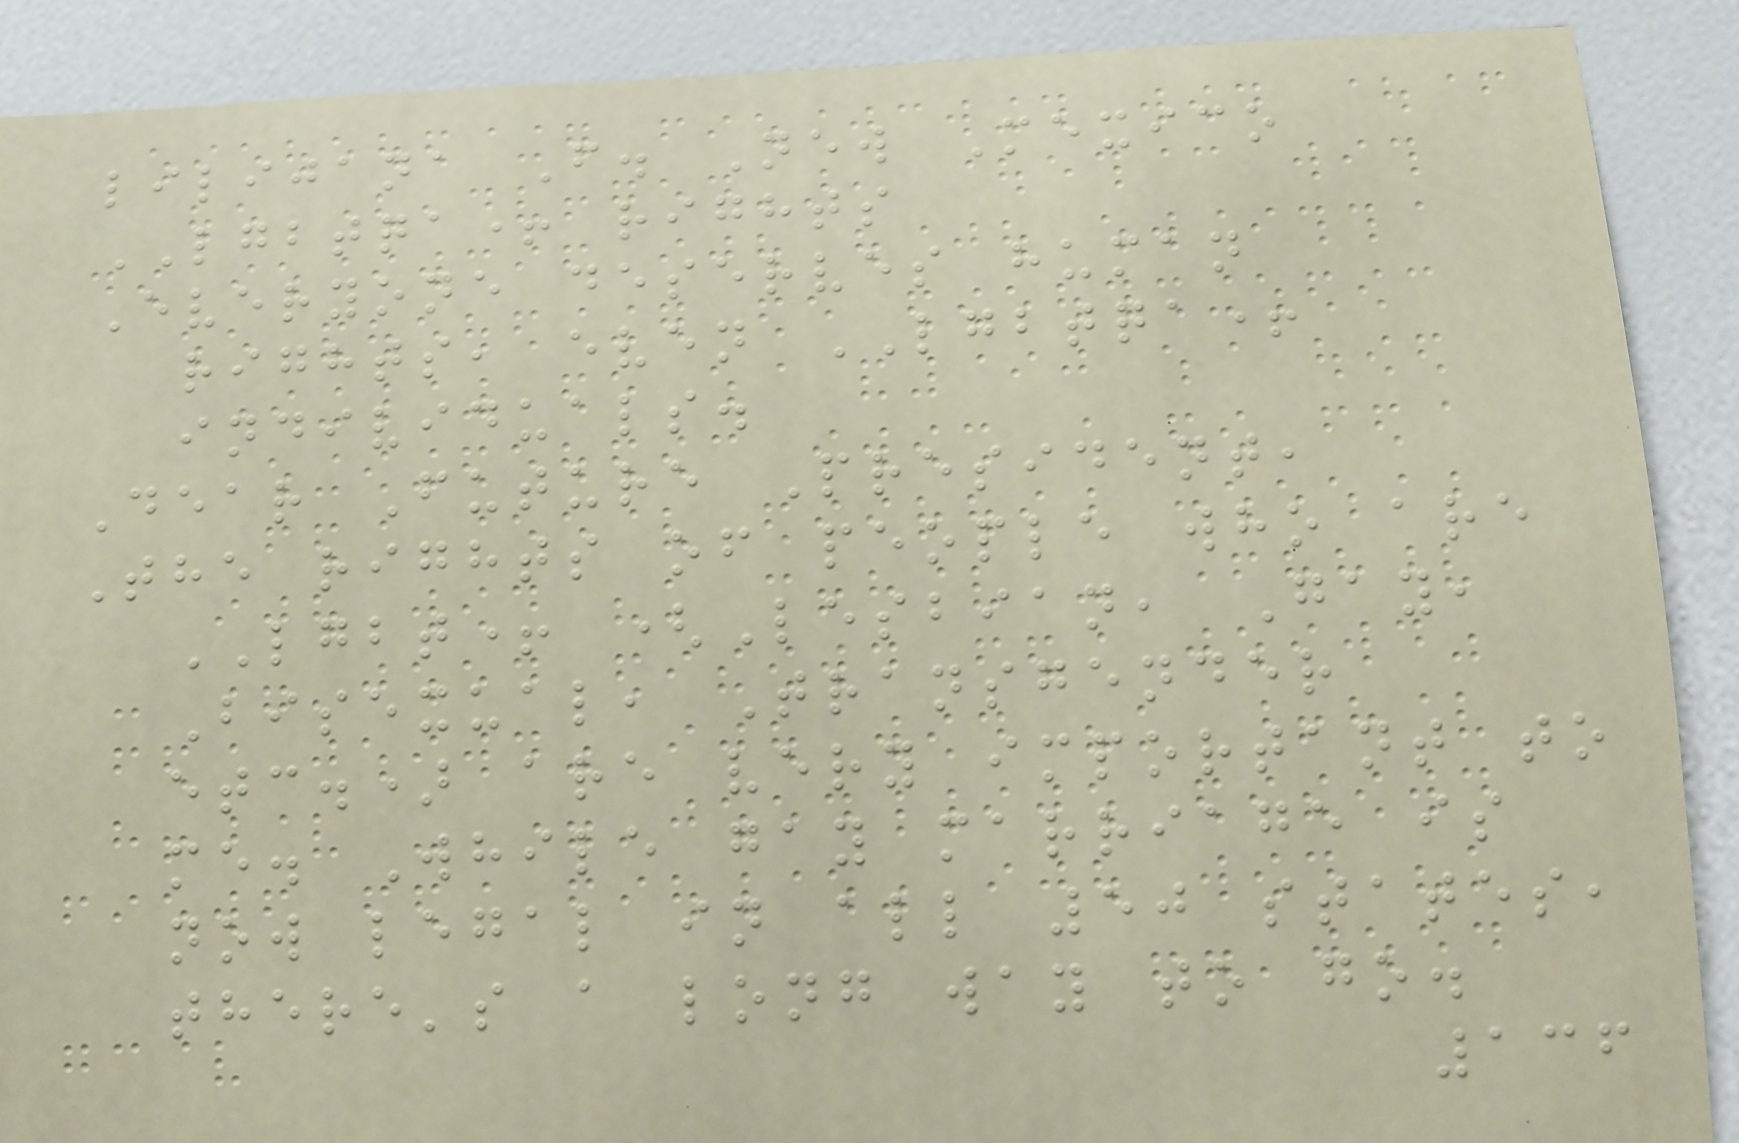lilijana F. New Mexico
LGBTQA+ rights
Everyone deserves human
rights, even LGBTQA+
individuals.
Dear Future President,
The rights of people who are
LGBT+ (Lesbian, Gay,
Bisexual, Transgender
etc.) are very important to
me. While gay marriage is
now legal in all 50 states,
there's a long way to go.
136
